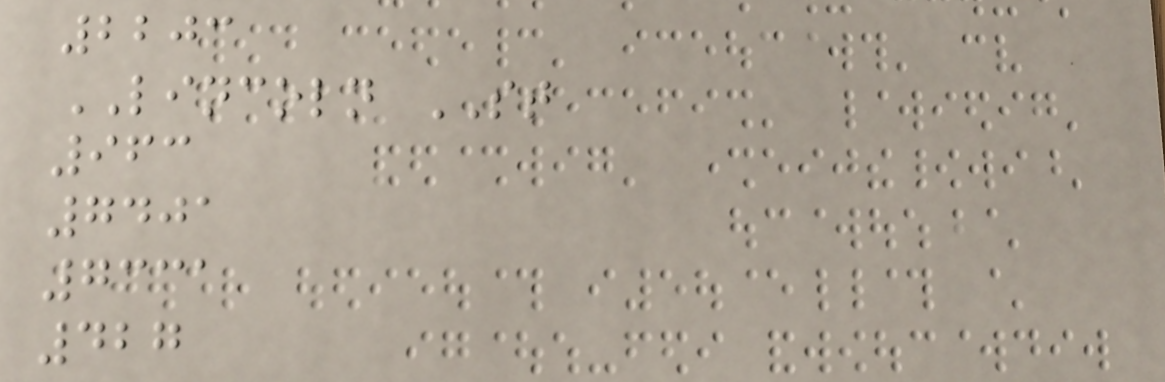2203
LINCOLN ST
963
7401
7331
427
